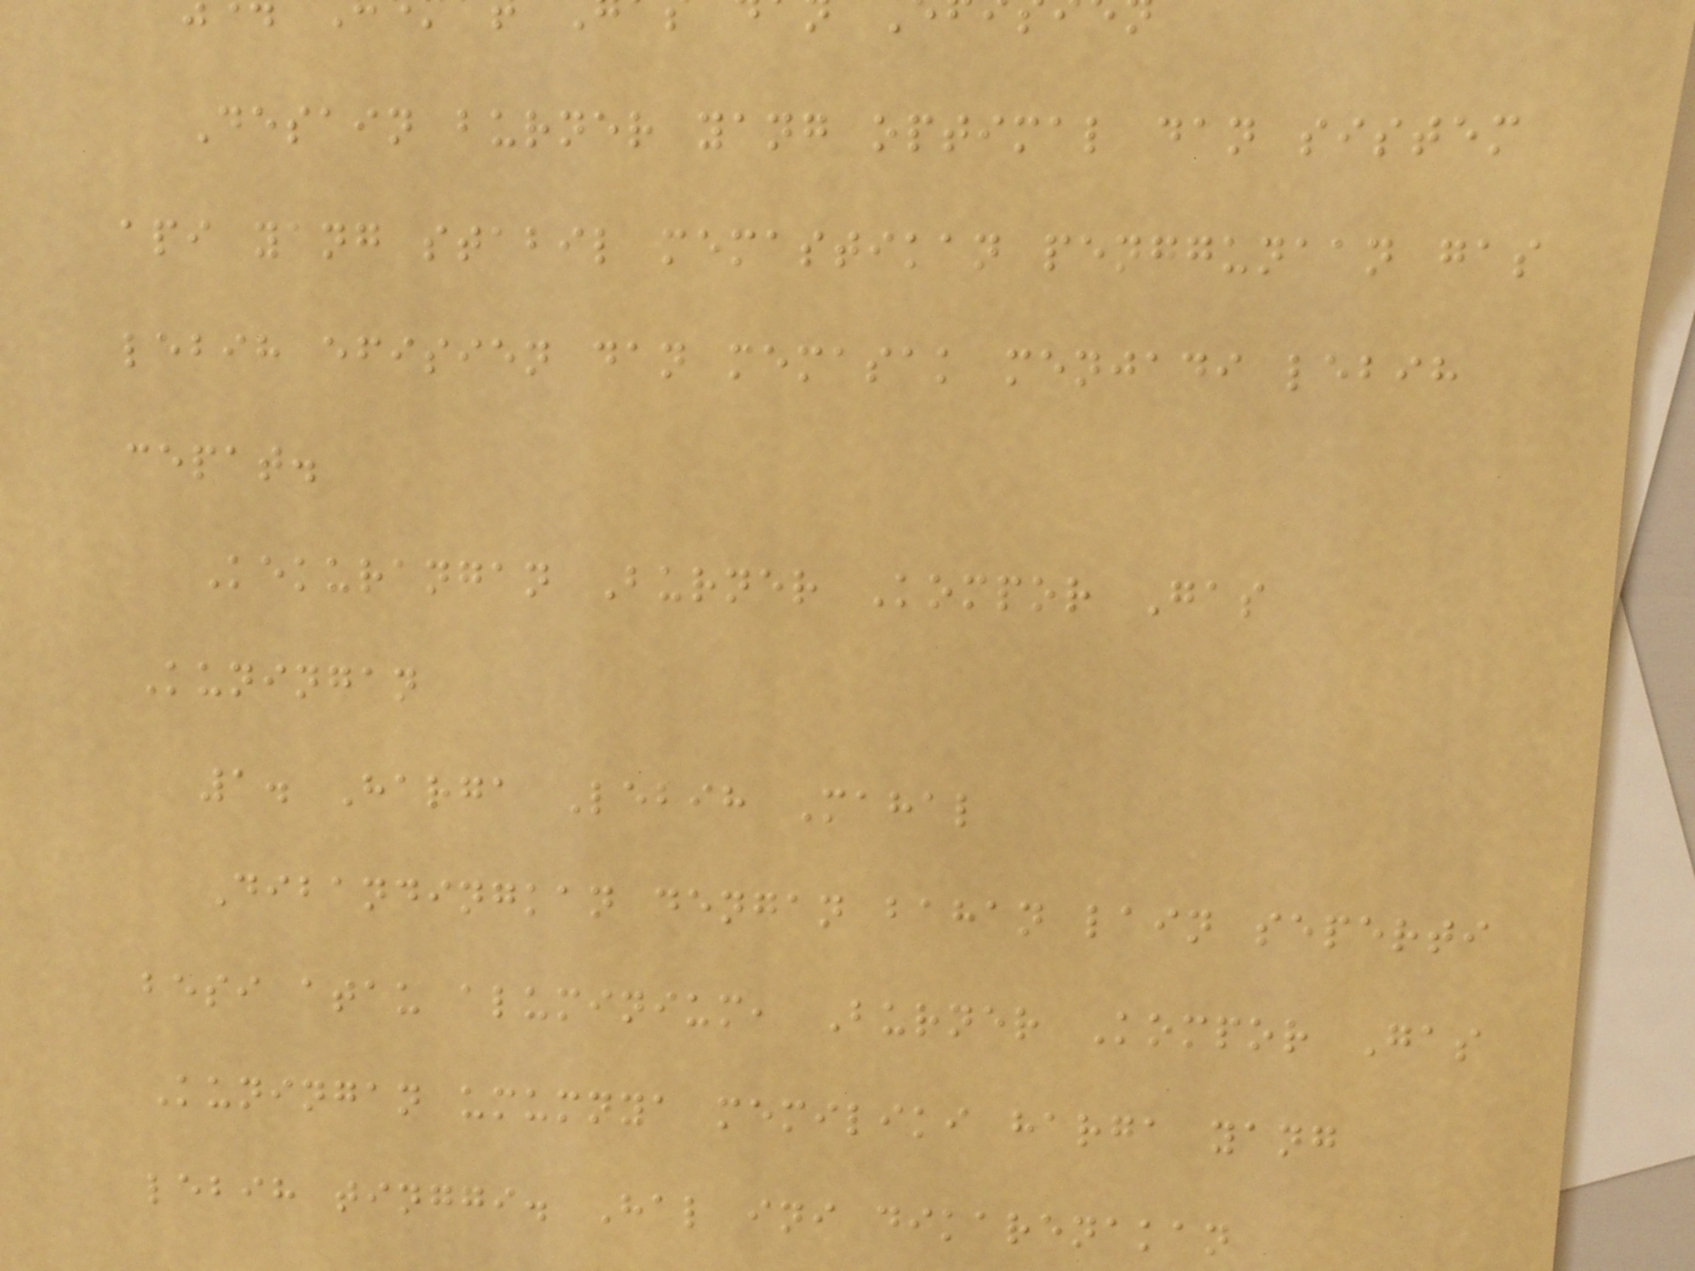Desain burner yang optimal dan sistem
api yang stabil memastikan penggunaan gas
lebih efisien dan memasak menjadi lebih
cepat.
Kekurangan Burner Kompor Gas
Kuningan
1. Harga Lebih Mahal
Dibandingkan dengan bahan lain seperti
besi atau aluminium, Burner Kompor Gas
Kuningan umumnya memiliki harga yang
lebih tinggi. Hal ini dikarenakan
